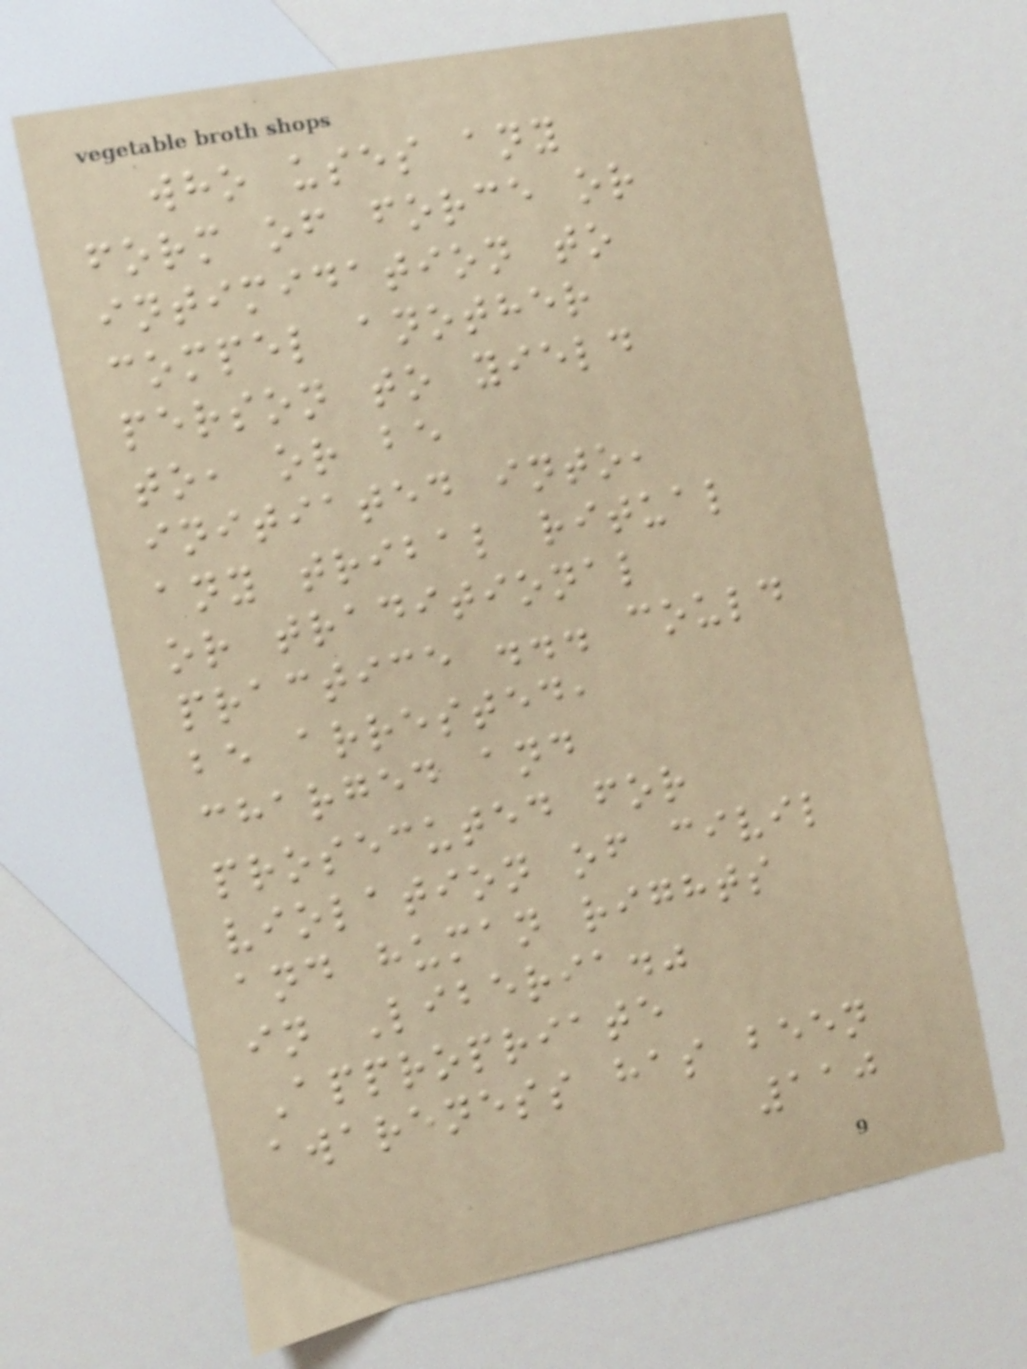who uses any
form of force or
intimidation to
compel another
person to yield
to, or be
initiated into,
any tribal ritual
or traditional
practice ... could
be arrested,
charged and
prosecuted for
violation of civil
and human rights
in Liberia."
Appropriate
awareness has been
110
